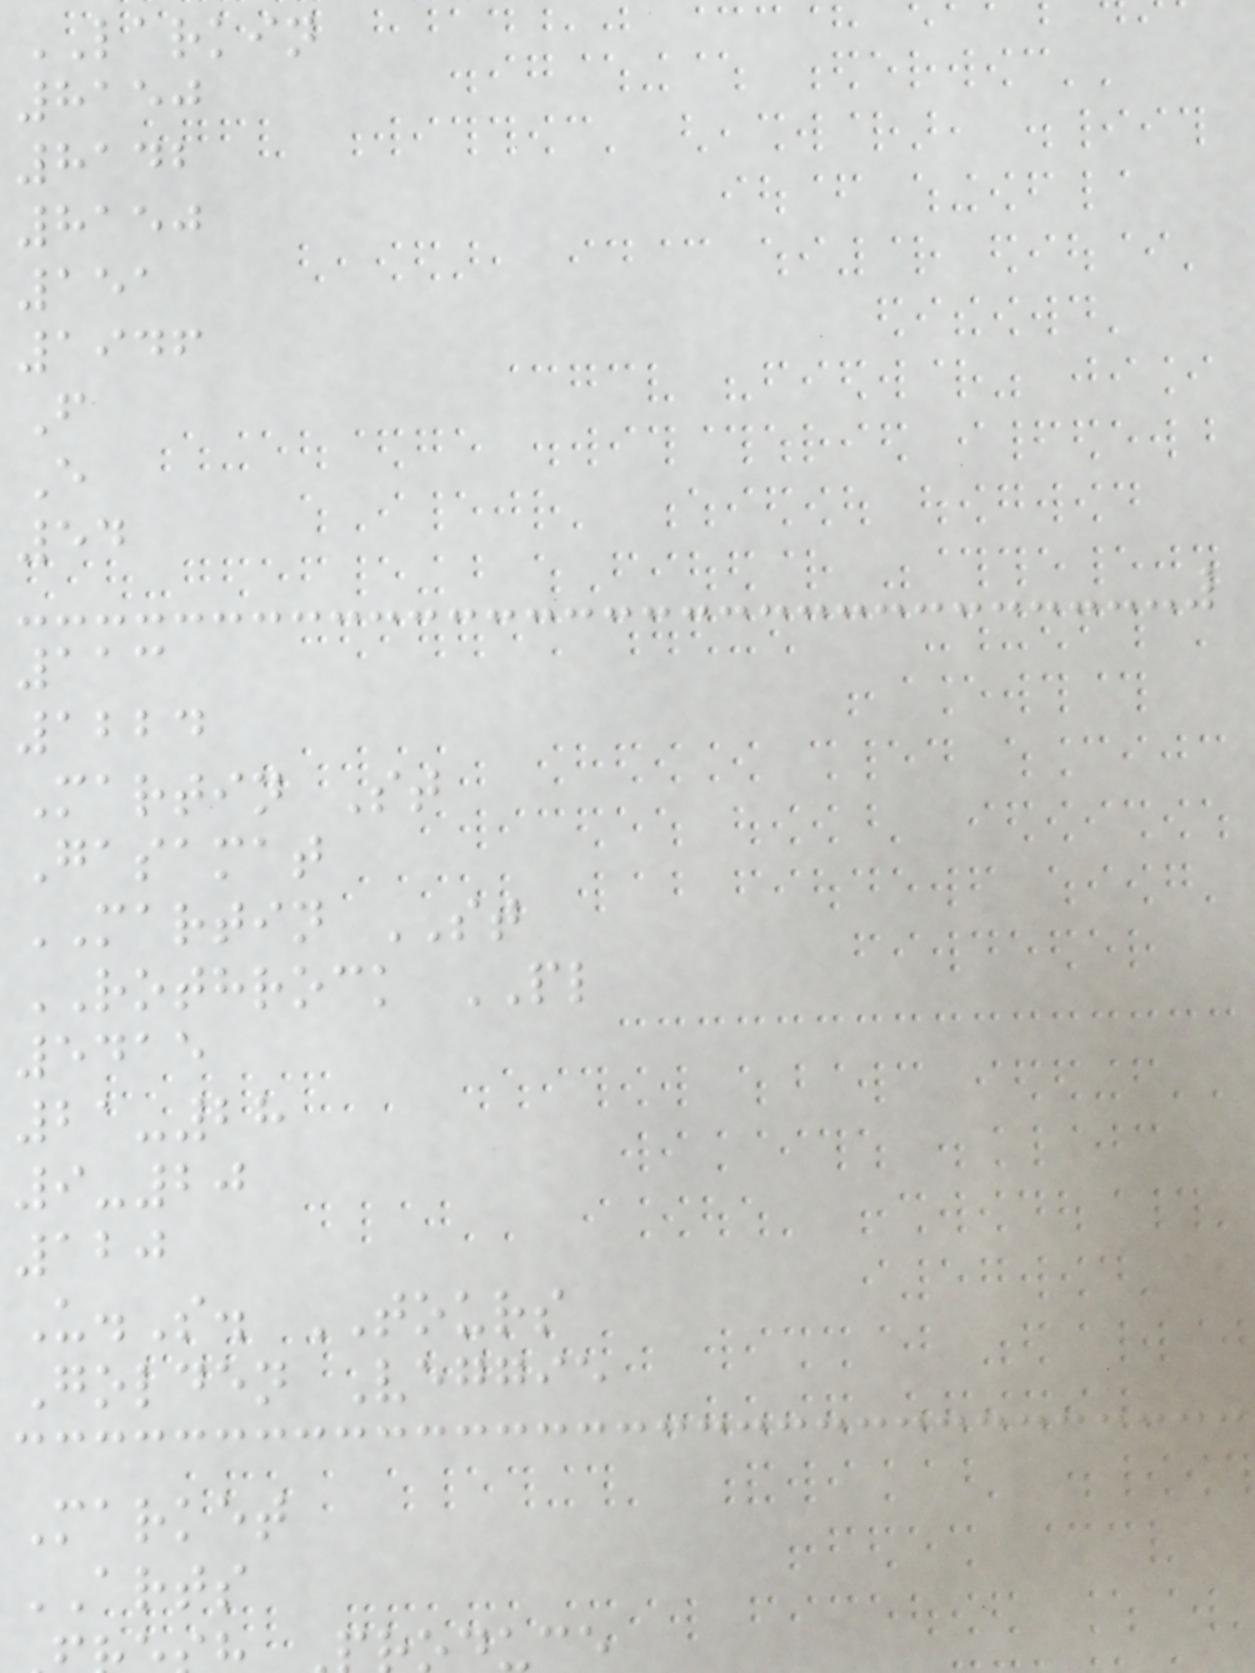LARKIN
8150
8142
8150
151
1946
F
E
54
113
1224
Martin St
Gasamat
MARTIN ST
ROTHROCK PL
5415
21-28
9-20
120
U.S. TOURS
Golden Veggie
Market
ARTS
